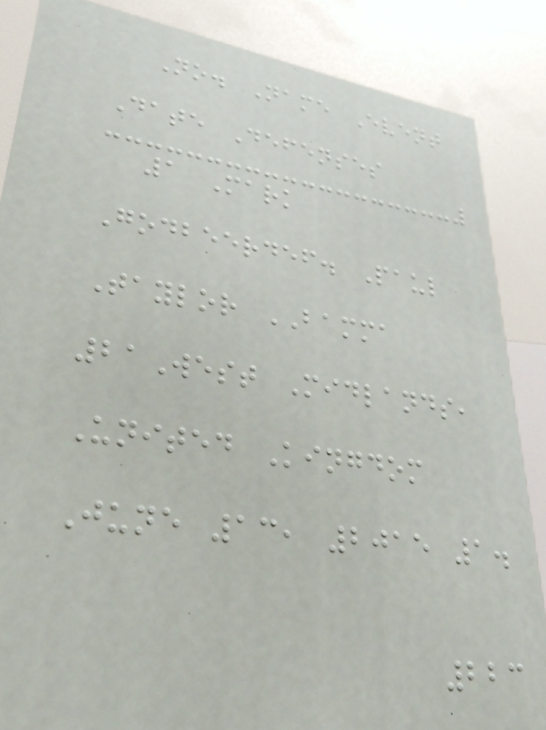No. Name Event
Date Defenses
1 Mark
Godbeerdef. Paul
Taylor BAMMA
21West Midlands,
United Kingdom
June 13, 2015 1.
223
